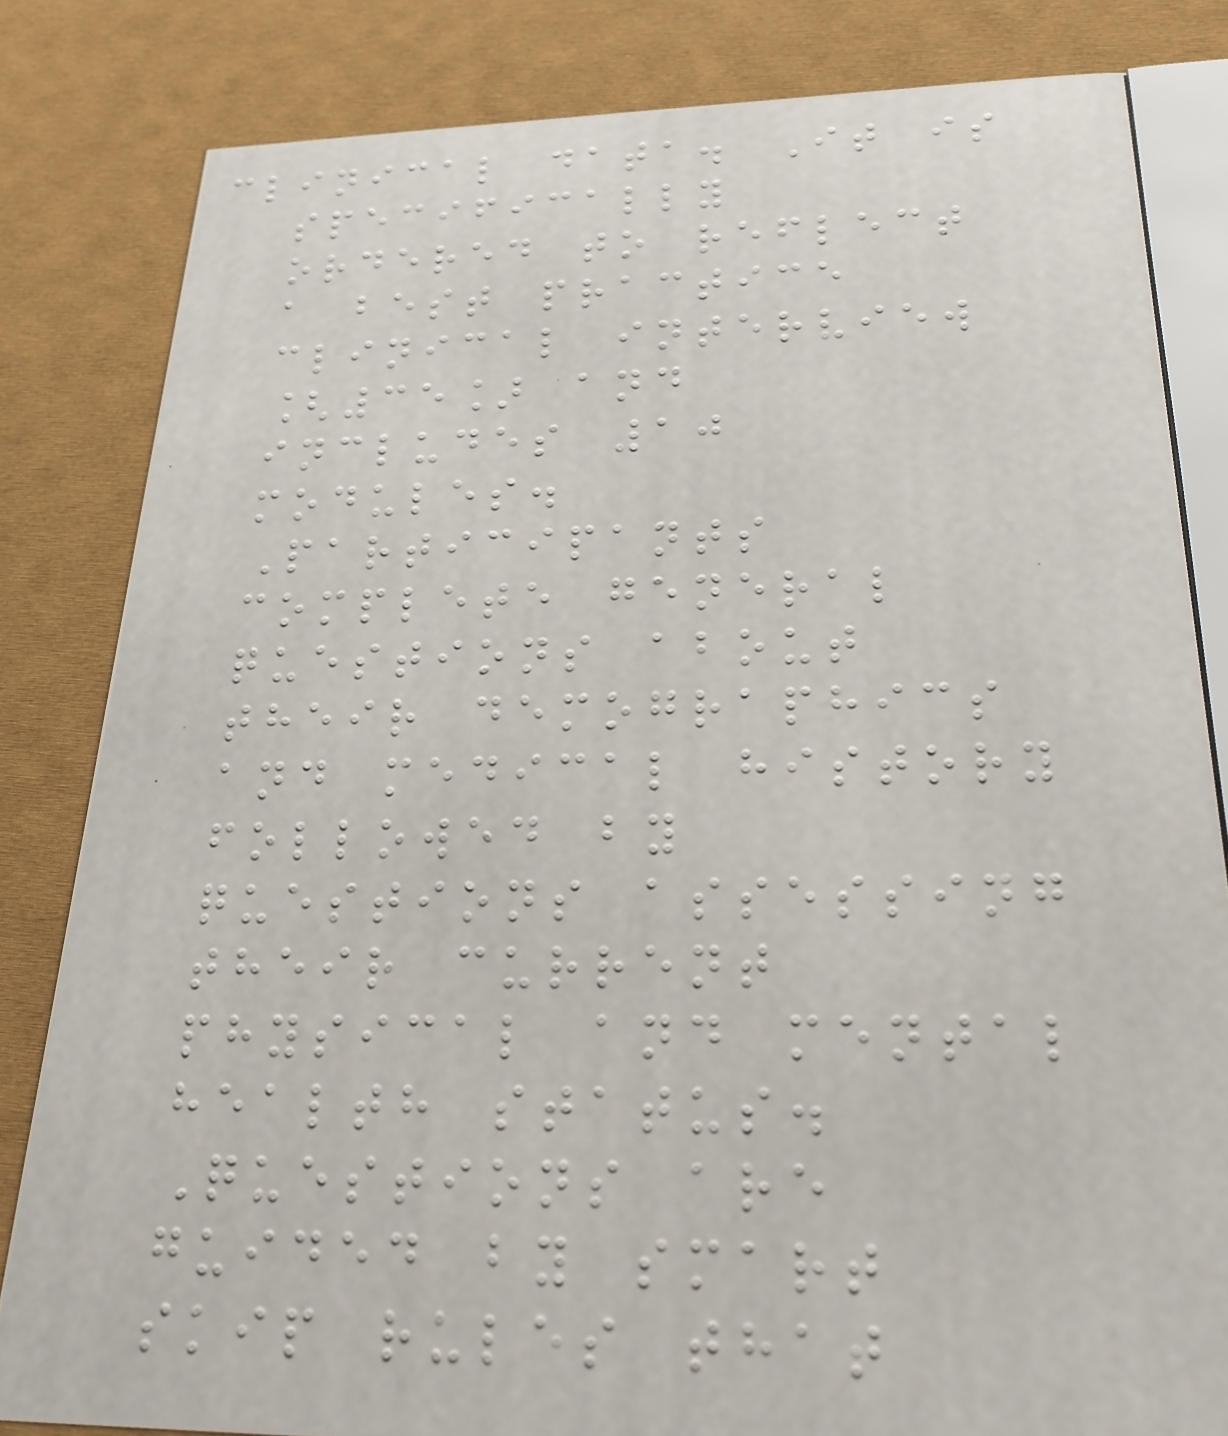clinical data. It is
specifically
ordered to reflect
a best practice
clinical interview
[35] and
includes 10
modules.
Participants
complete general
questions about
their demographics
and medical history
followed by
questions assessing
their current
physical and mental
health status.
Questions are
guided by smart
skip rules that
